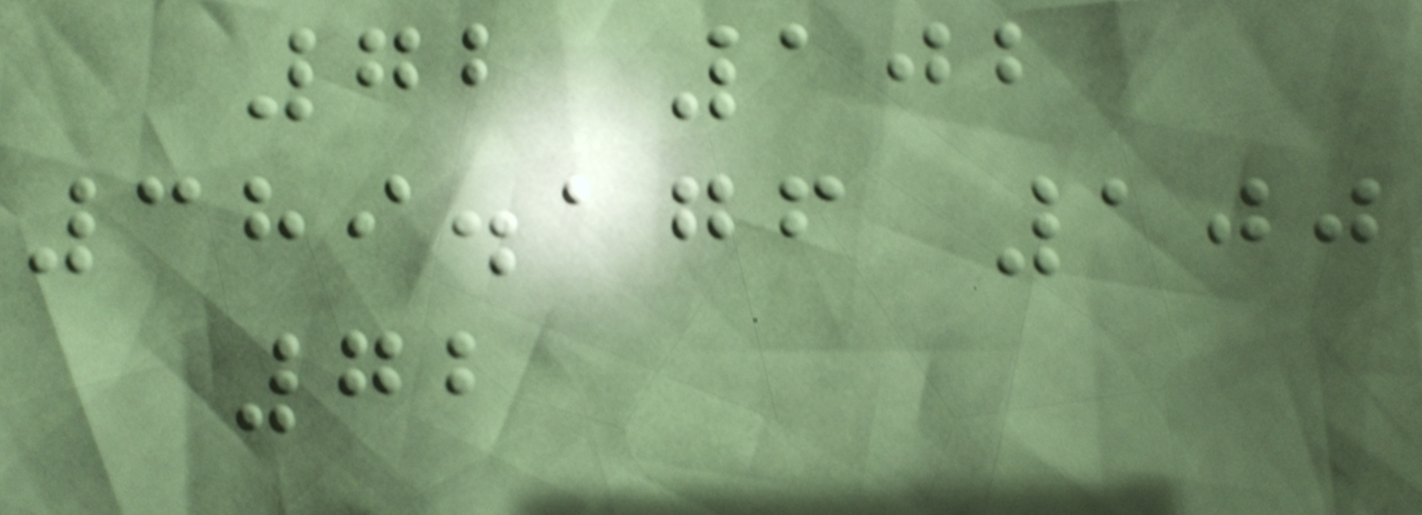72 102
389.176 100
72
